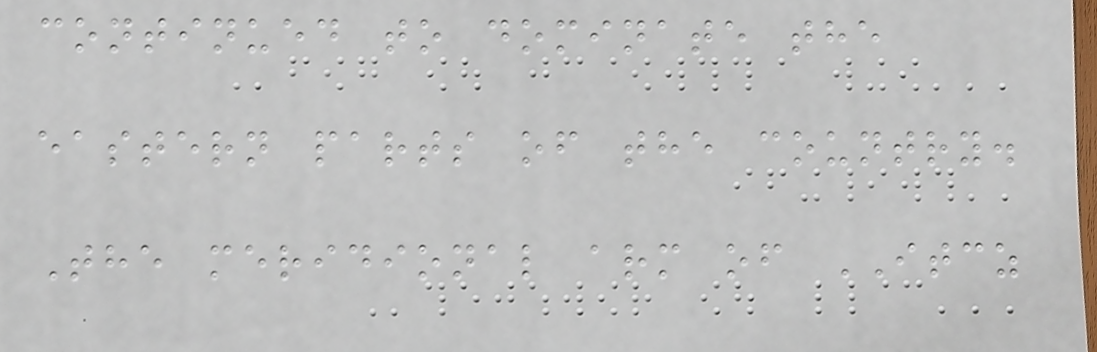continued to dominate the
eastern parts of the country.
The meridional arm of ITCZ
